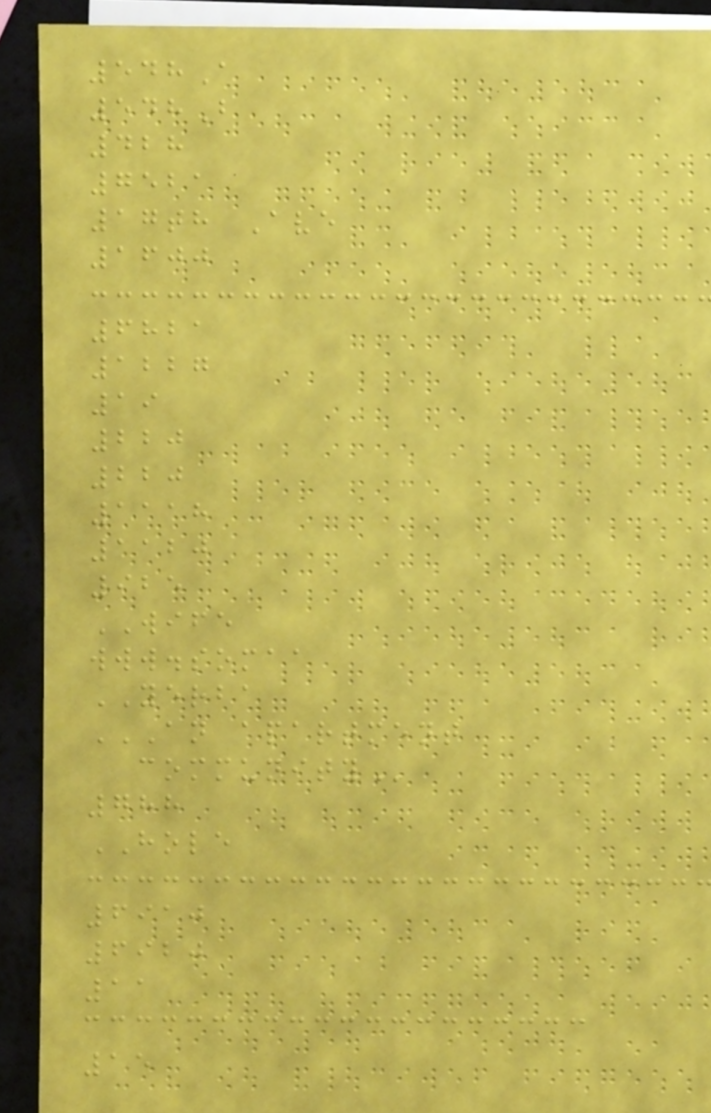548A
548B
428
7521
17th Ave
1600
6821
1227
19
220
220
1118
1120
925
WIFE
www.somaa
YERBA
AN APARTMENT
COMMUNITY
788
HOLE
6910
6920
11
15
